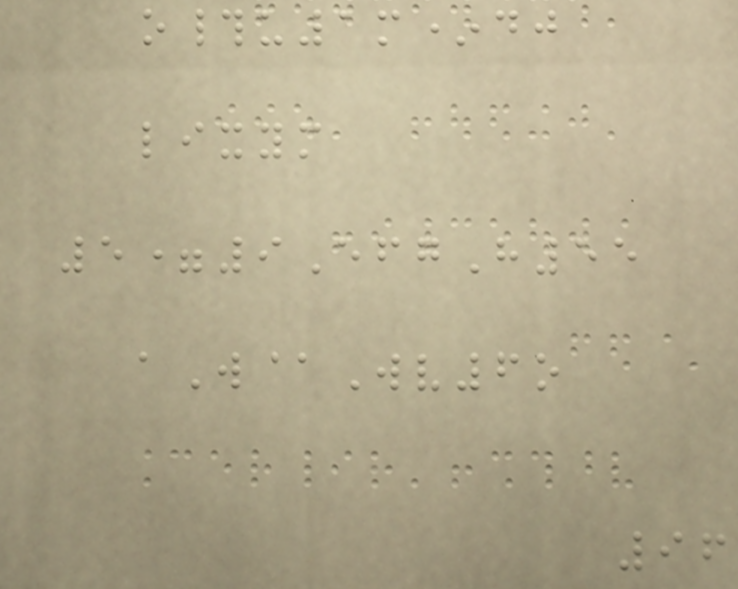o#u1m*dj
lixym
5=9EfgH55
aW@Wv6o
96
